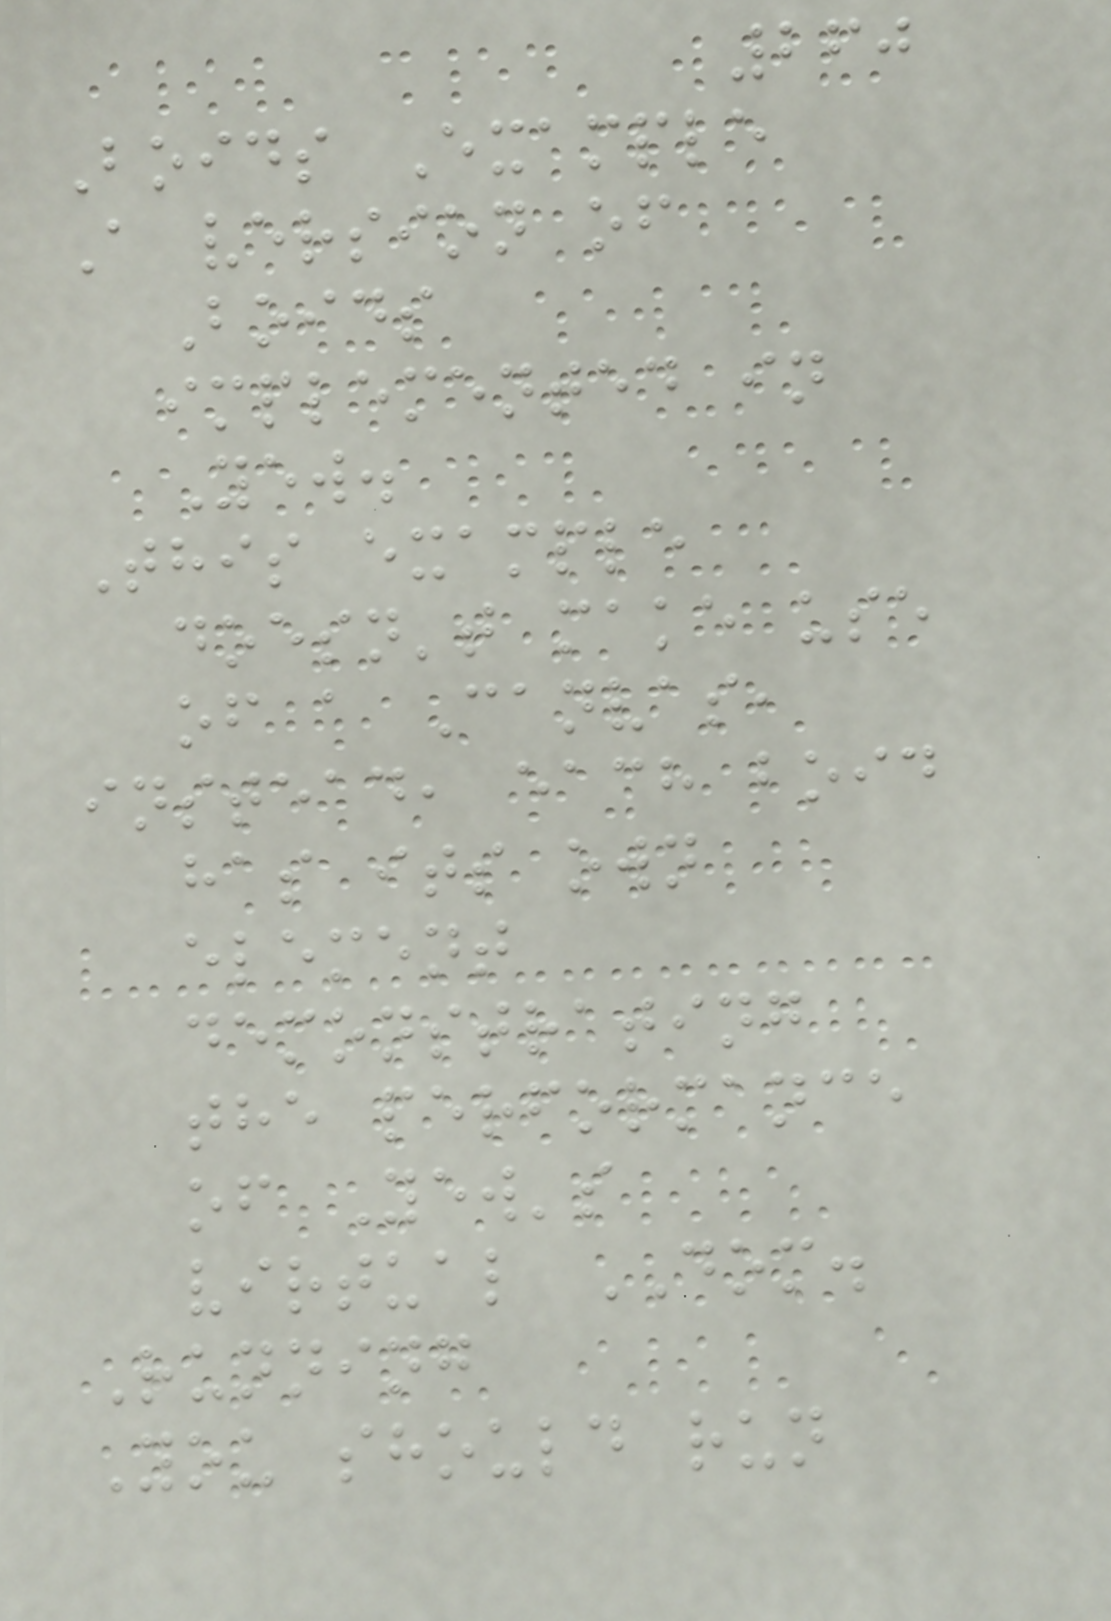260
Boids Example
A version of
Boids
implemented in
Yew.
This example
doesn't make use
of a Canvas,
instead, each boid
has its own
element
demonstrating
the performance
of Yew's
virtual DOM.
Running
You should run
